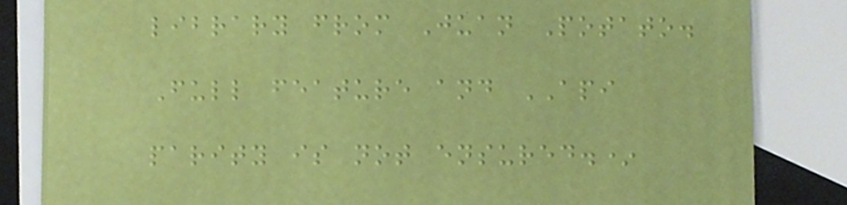library from Juan Potato.
Full feature and API
parity is not ensured.*
